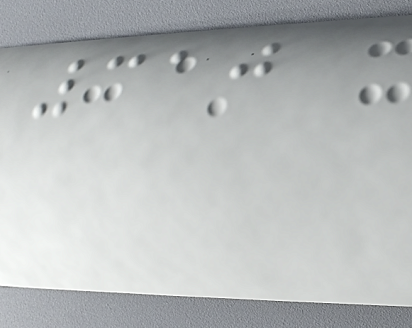310
